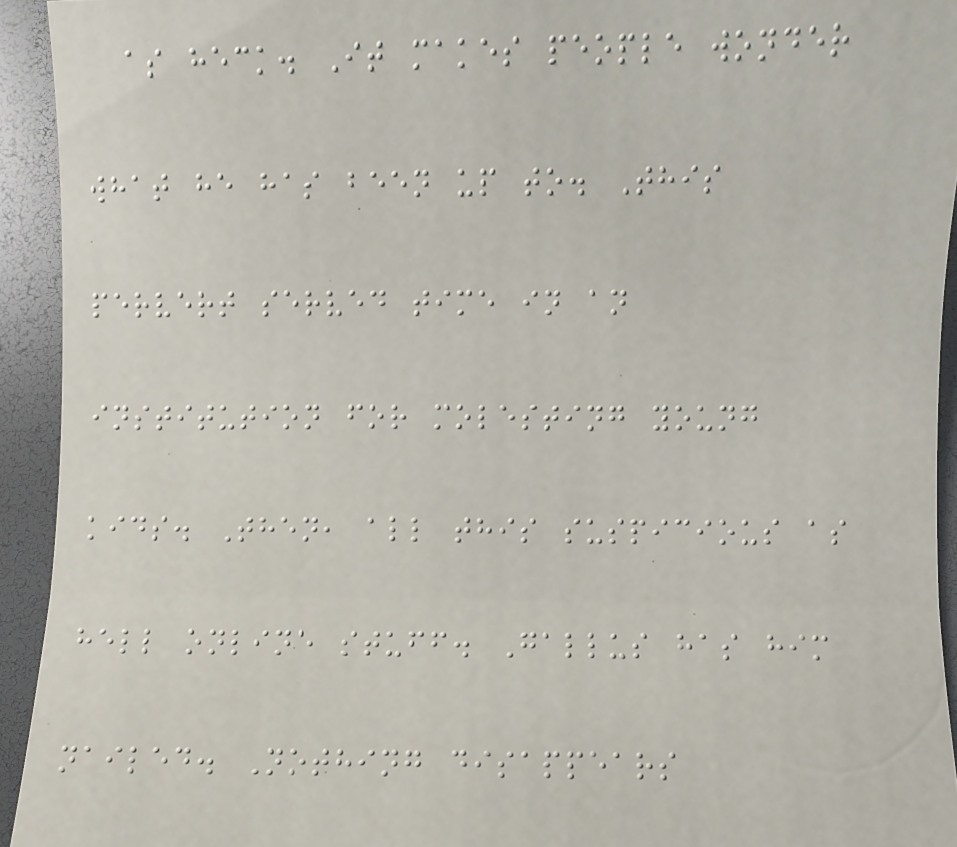as heck. It makes people wonder
what he has been up to. This
pervert served time in an
institution for molesting young
kids. Then, all this suspicious as
hell online stuff. Gallus has him
nailed. Nothing disappears
